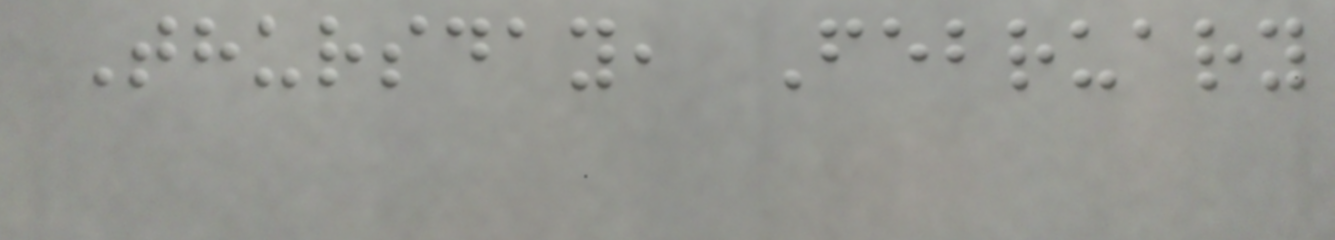Thursday, February
